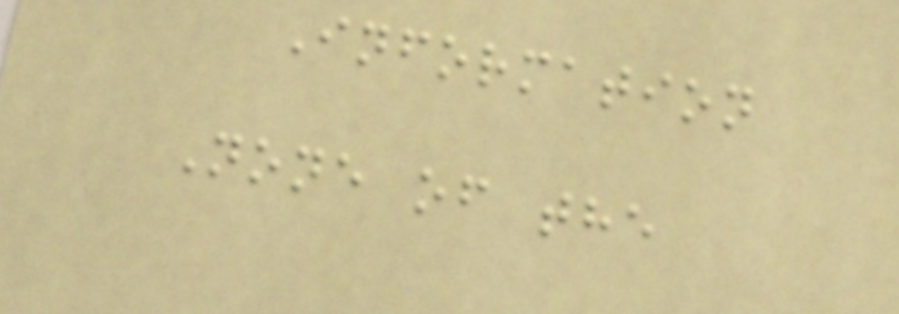Information
None of the
